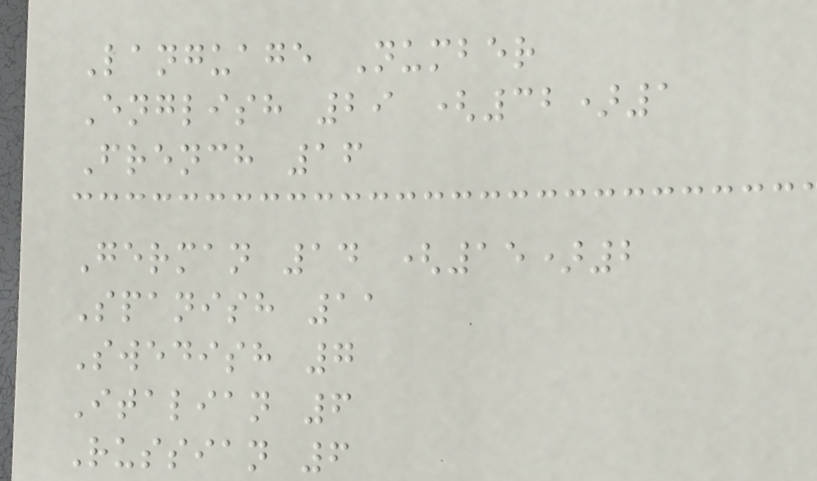Language Number
English 29 (32)1
French 16
German 14 (15)2
Spanish 11
Swedish 7
Italian 6
Russian 6
